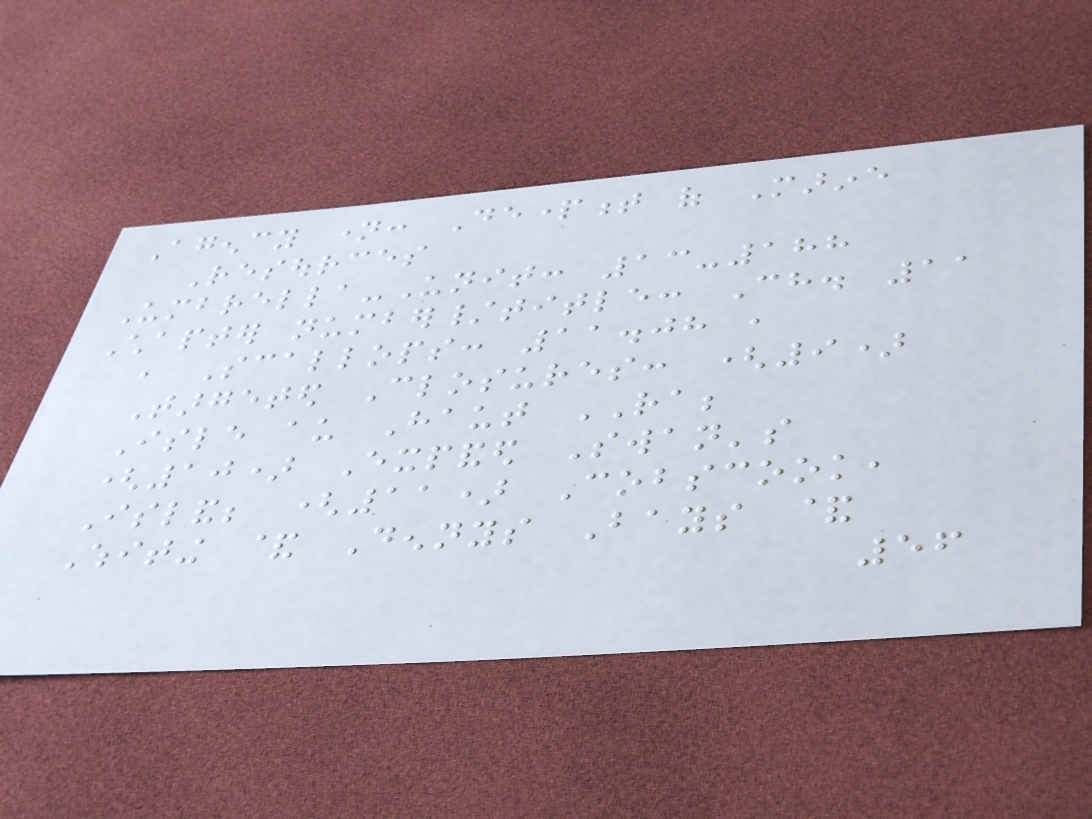Agency name: Department of Marine
Resources
Umbrella-Unit: 13-188
Chapter number/title: Ch. 11
, Scallops: 11.08 ,
Targeted Closures: (9)
Isle au Haut RA;
(10) Expanded Swan's
Island; (11) Cobscook,
Whiting & Dennys Bays &
56
